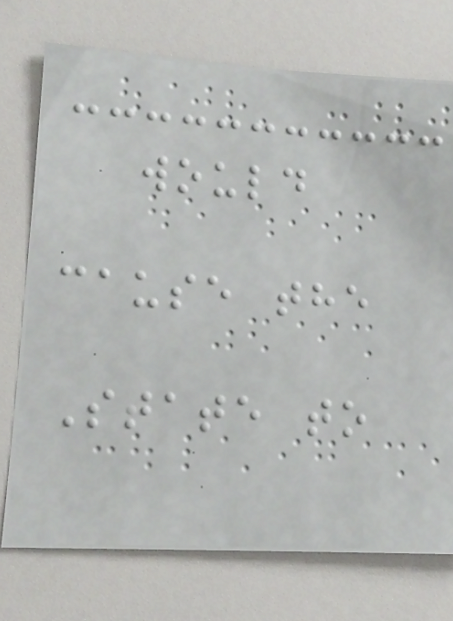would
cause the
State to
